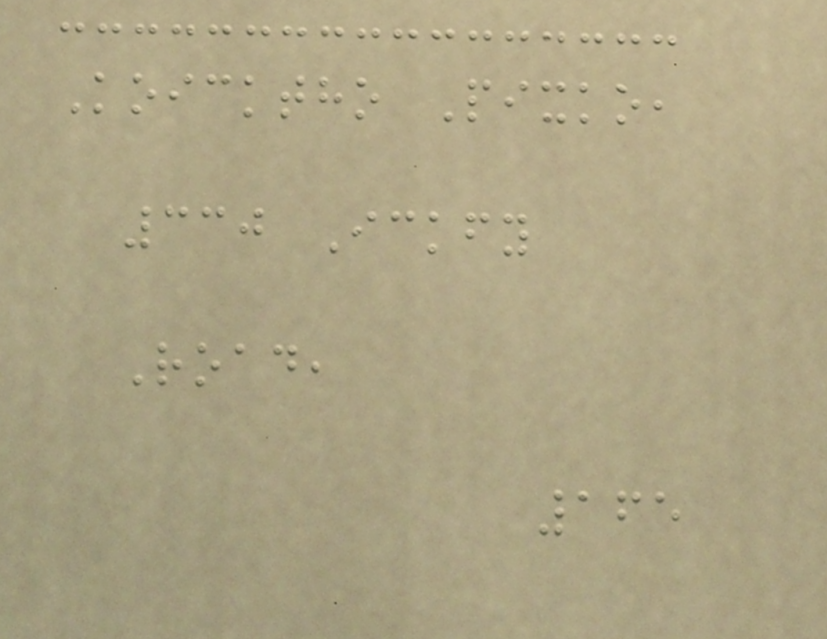Koicktho Pixko,
330 Ickfy
Road,
165
